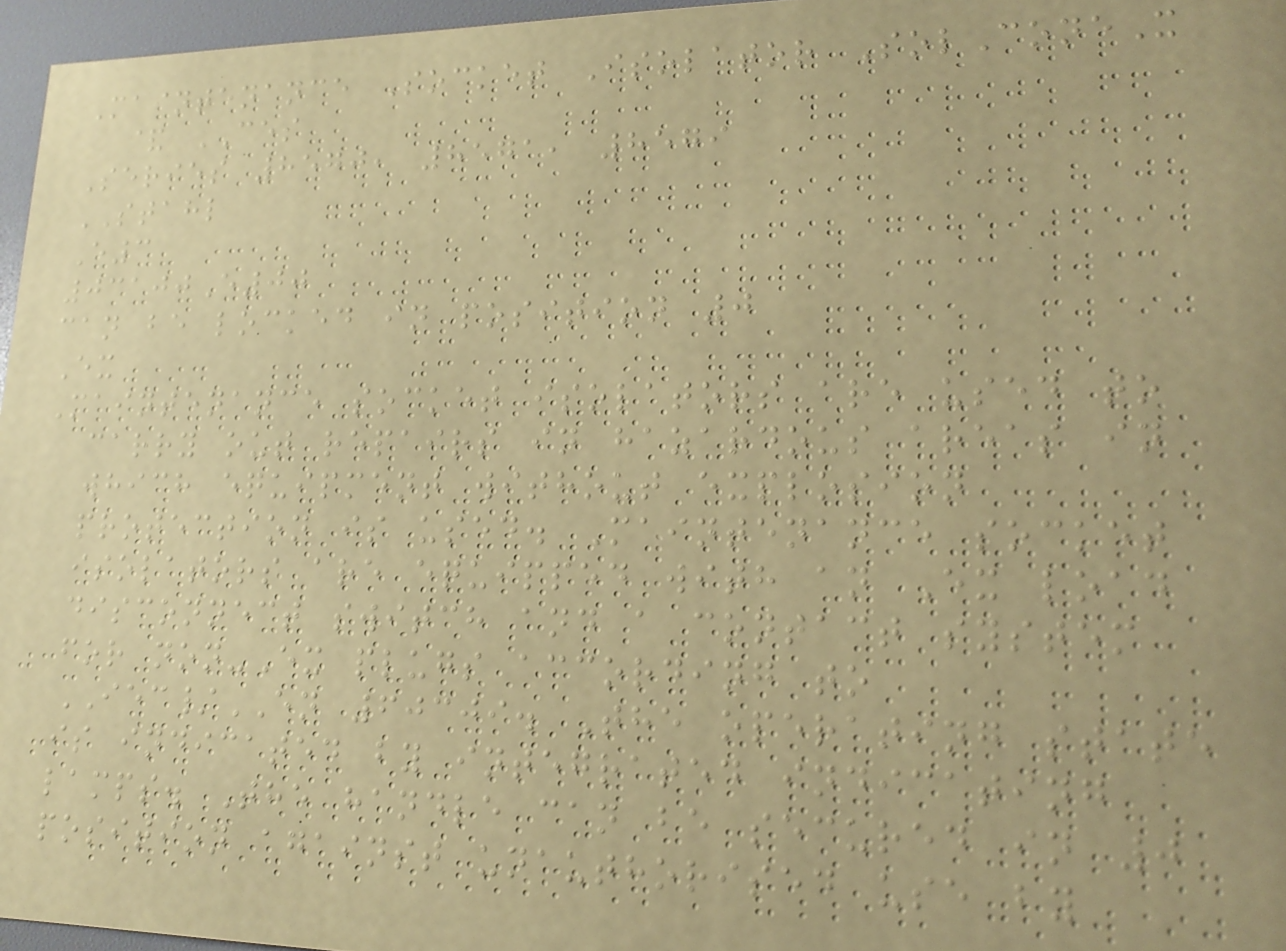Maintenance Socket Isolator SolConeX
& CES
Series 8570, 8571, 8579
STAHL
E3
03100E00
can be locked in position 0
Ex
Maintenance socket isolators are used to
carry out repairs in hazardous areas in
which equipment without explosion
protection is used. Maintenance socket
isolators are equipped with an Ex load
disconnect switch and a contact system
for non-Ex plugs according to
IEC/EN 60309. The operating state
is indicated by integrated indicating
lamps. The handle can be secured in 0
position against unauthorised use by
